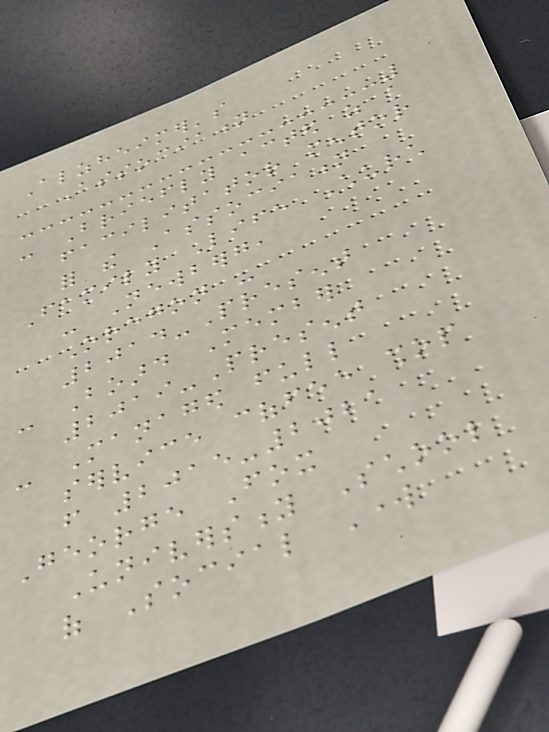Alzheimer's
Association
- Briefly acted as a
facilitator mentor
for the Association
Family Life Church
- Newberg,
Oregon -
2014-Present
- Board Member
2019-Present
- Managed full
service coffee shop
from 2015-2021
George Fox
University School
of Social Work
